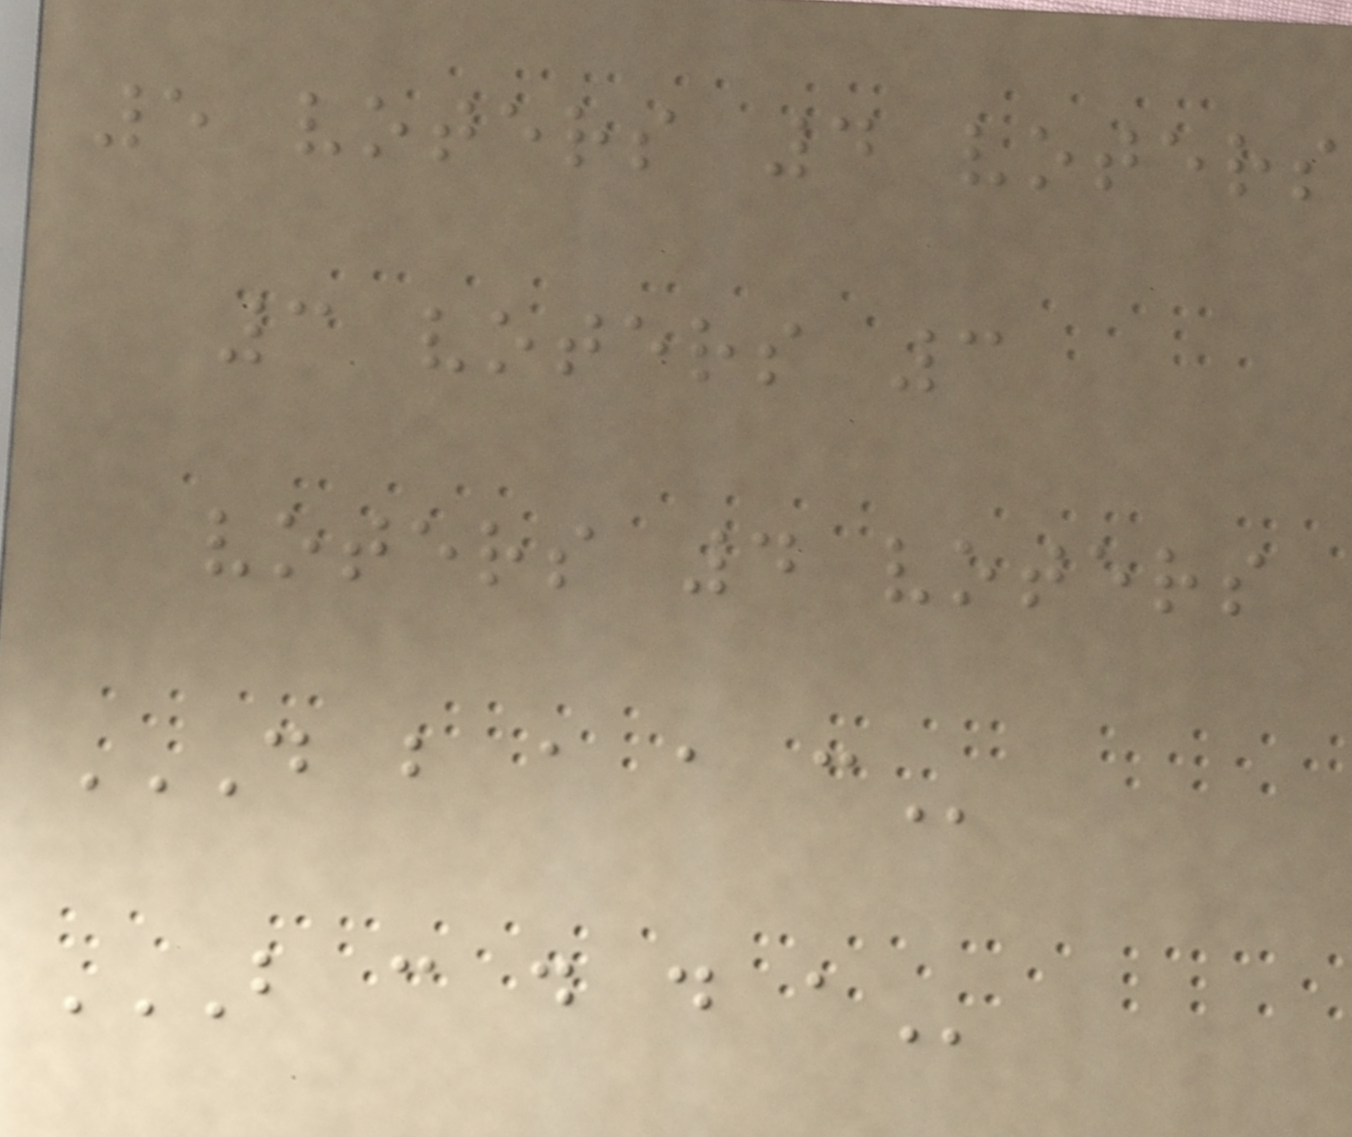5 voters 4 voters
3 voters 3
voters 4 voters
D B A A C
B C D D A
